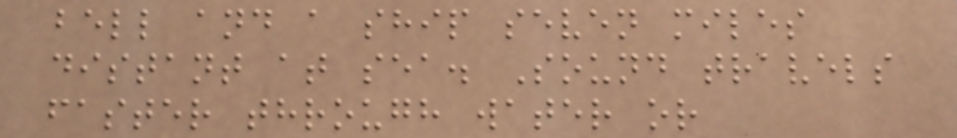bell and a ship seven miles
distant at sea. Sound travels
faster through water or
